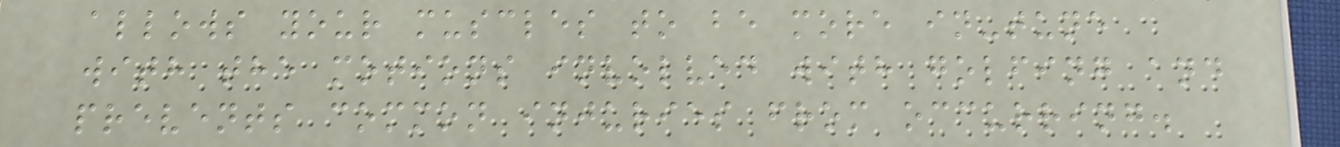allows your muscles to be more in-tune
with the motions involved with golfing and
prevents common injuries from occurring.
